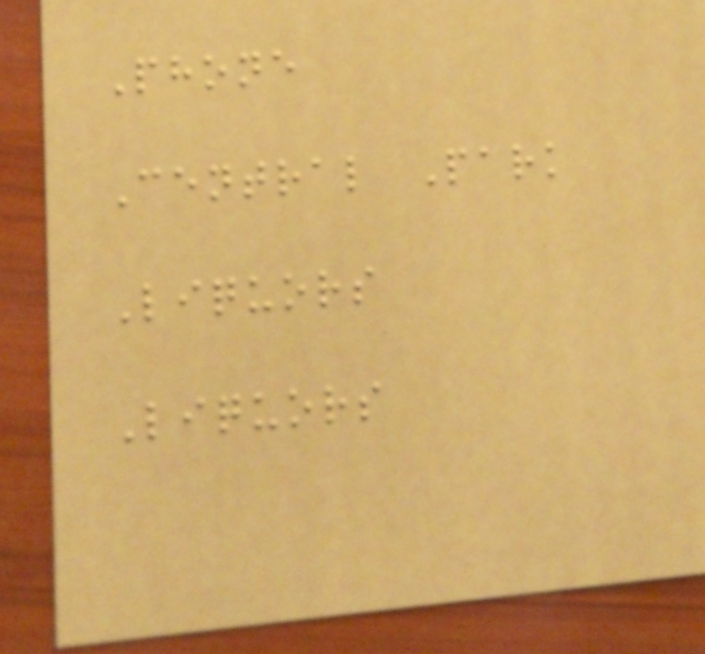Phone
Central Park
Liquors
Liquors
